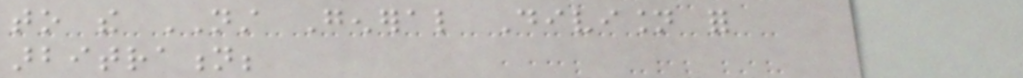to the NST General Division for
arbitration;
